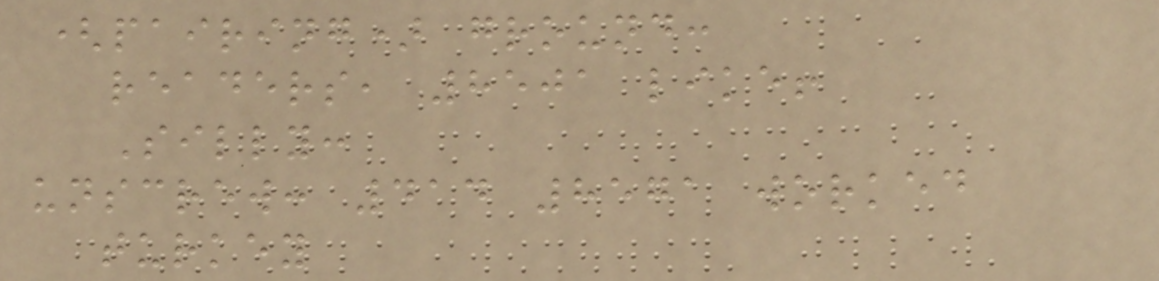(pairing) ground:
readers, 8501 like!
Silly:
unscrew: 414 8571 worked
turkey
